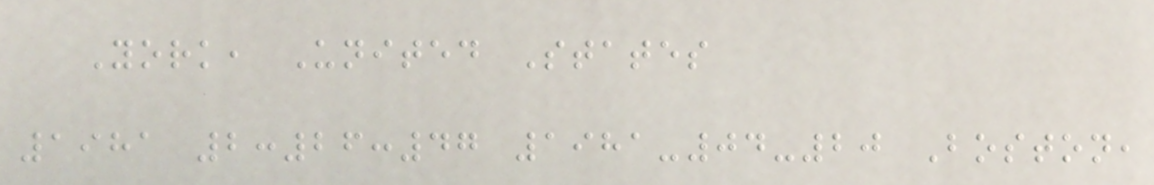York, United States
1981 2:26:47 1981-04-20 Boston,
